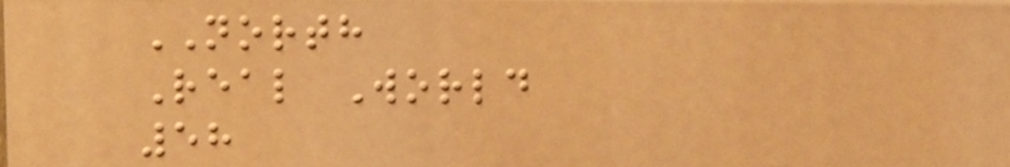NORTH
Real World
58
